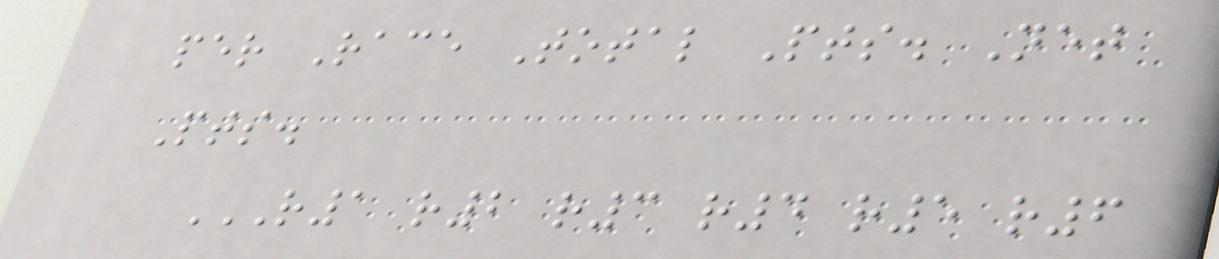per Race Total Pts. Net
Pts.
R1 R2 R3 R4 R5 R6
